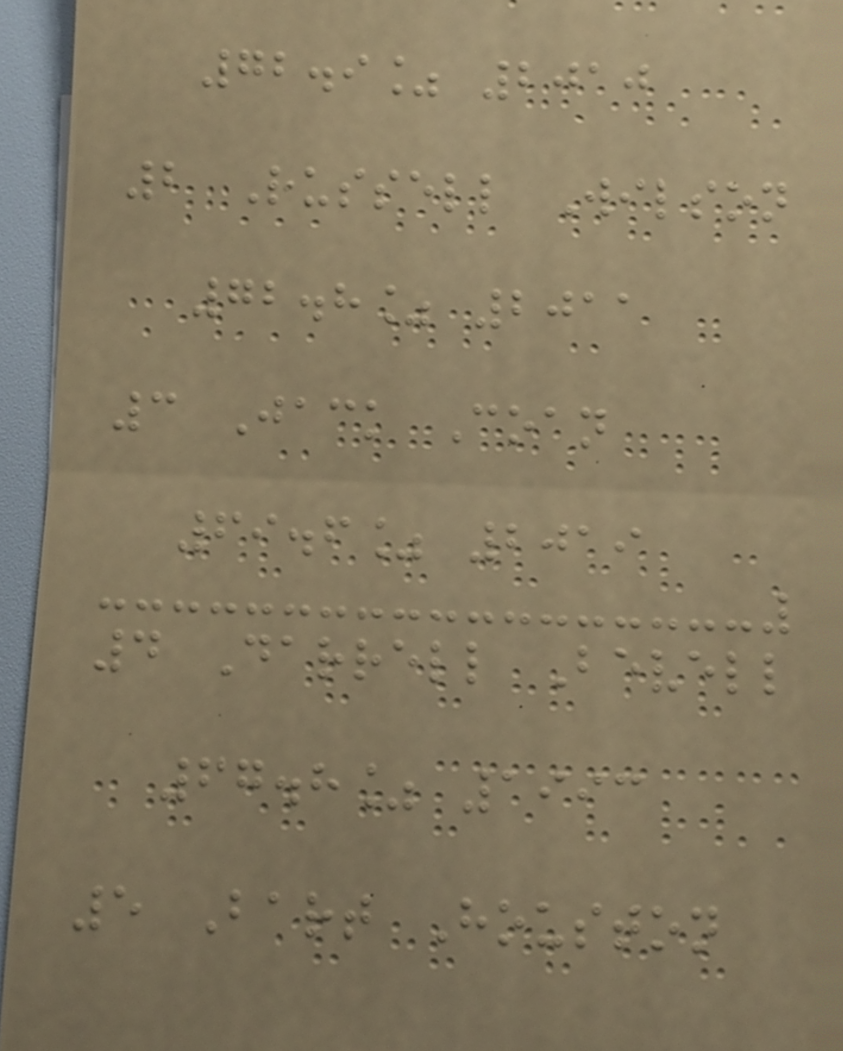72.9% 2010
2 Russell Wilson
72.8% 2011
3 Jack Coan
69.6% 2019
4 Darrell Bevell
67.8% 1993
5 Bart Houston
